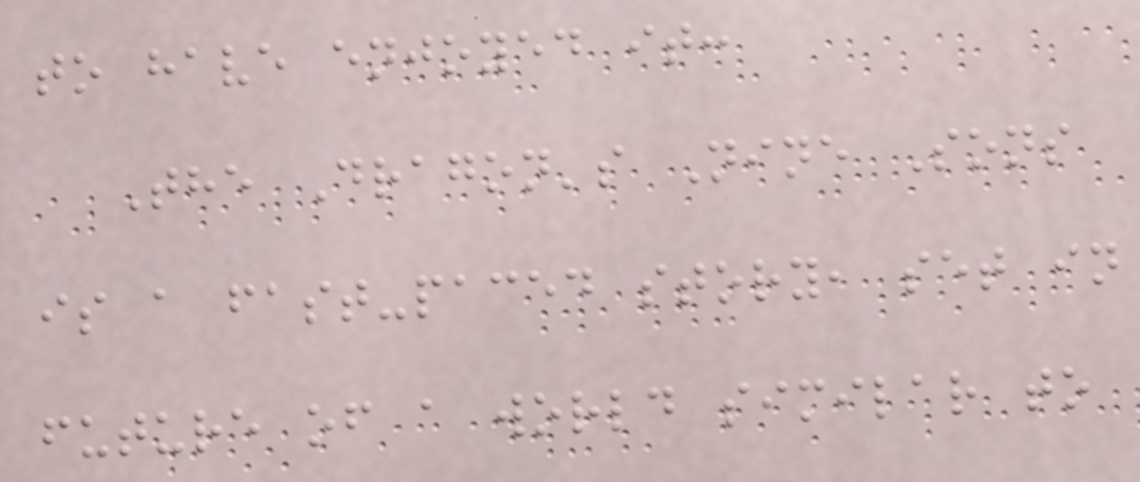to have enjoyed it:
The Dragon's Nine Sons
is a fast-paced story, set in
future of a world similar to
